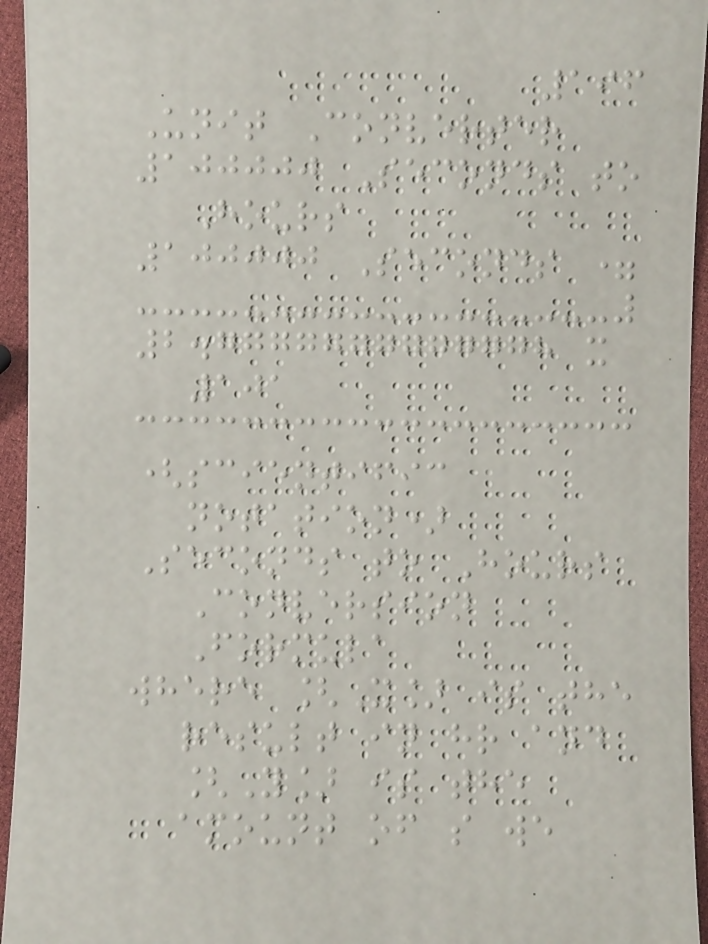196
Unit Converter
100000 Seconds to
Hours
100000 Seconds =
2.7777777777778 x
101
(scientific
notation)
Seconds to Hours
Conversion
Formula
where [X] is the
result in hr and
[Y] is the
amount of s we
